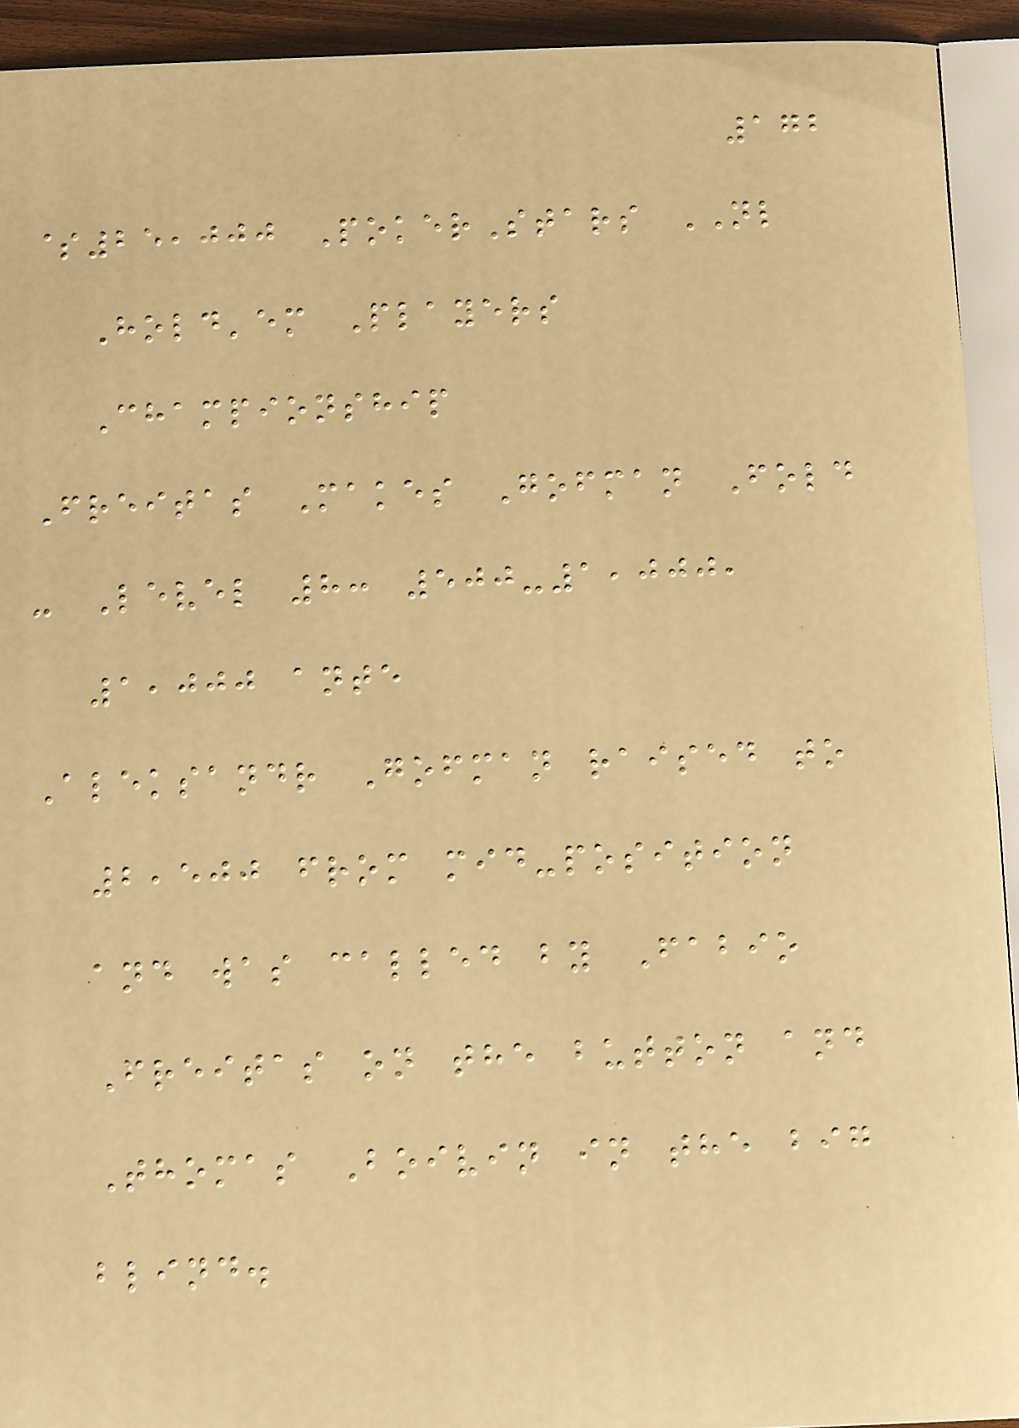172
$25,000 PokerStars NL
Hold'em Players
Championship
Freitas Makes Gofman Fold
- Level 8: 500-1,000,
1,000 ante
Aleksandr Gofman raised to
2,500 from mid-position
and was called by Fabio
Freitas on the button and
Thomas Boivin in the big
blind.
